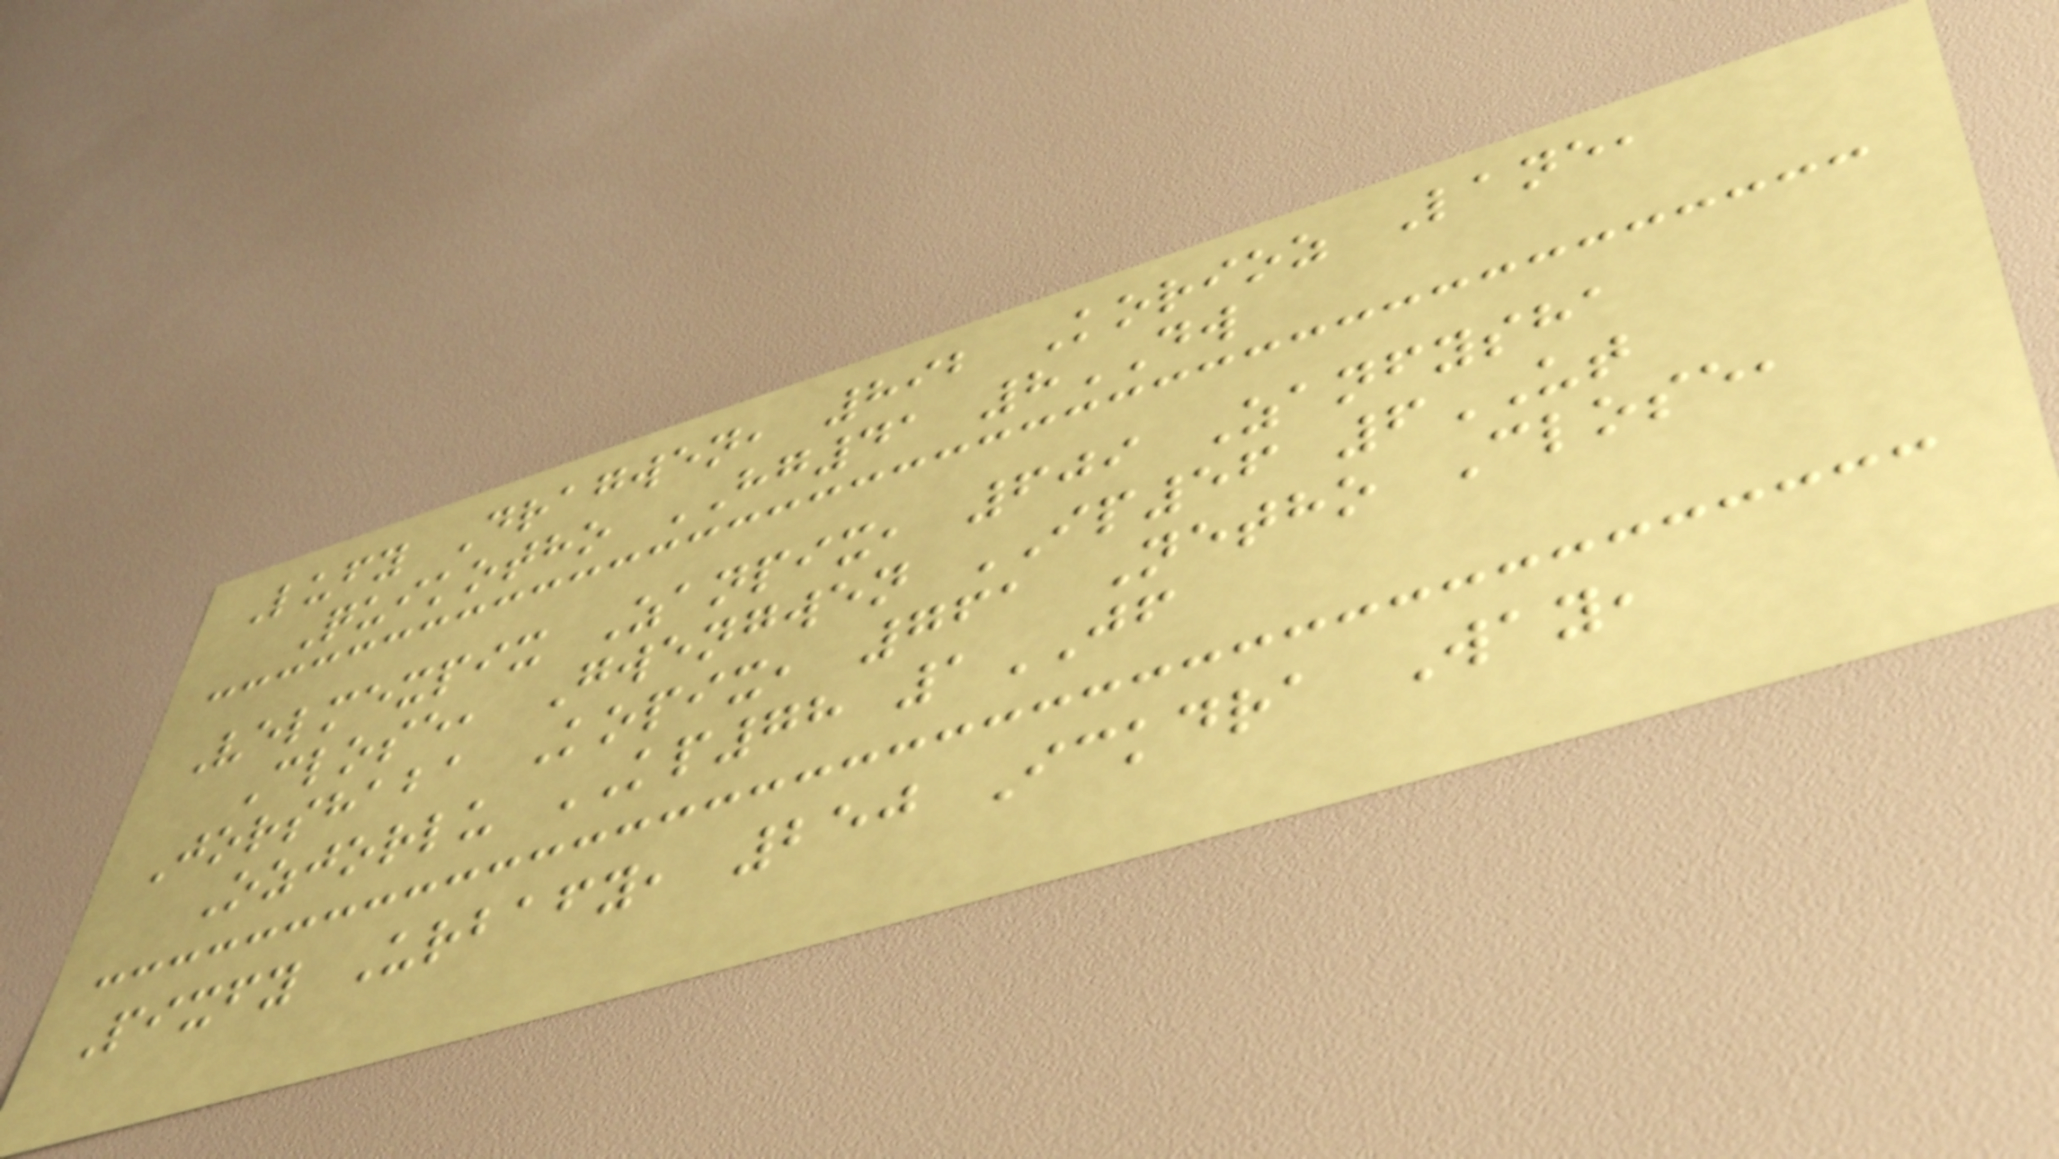Lufy Dragwen, 892 Korioz Lane,
Quikotho HG41 8DW
Velmexpix Zanpix, 609 Zanfysha
Close, Gwengwen IP56 6UT
Jorshaba Kopix, 761 Netho Close,
Ozjorlu KP78 1JF
Pixfy Urbafy, 250 Ickdra Way,
